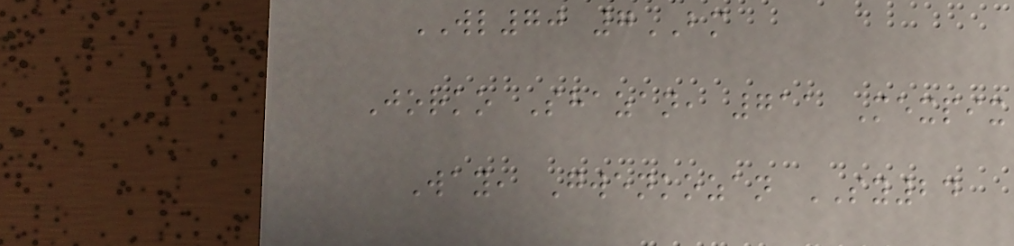WL70 7BM
Jorko Shazan, 711 Mexpix
Way, Gwenkozan SY24
